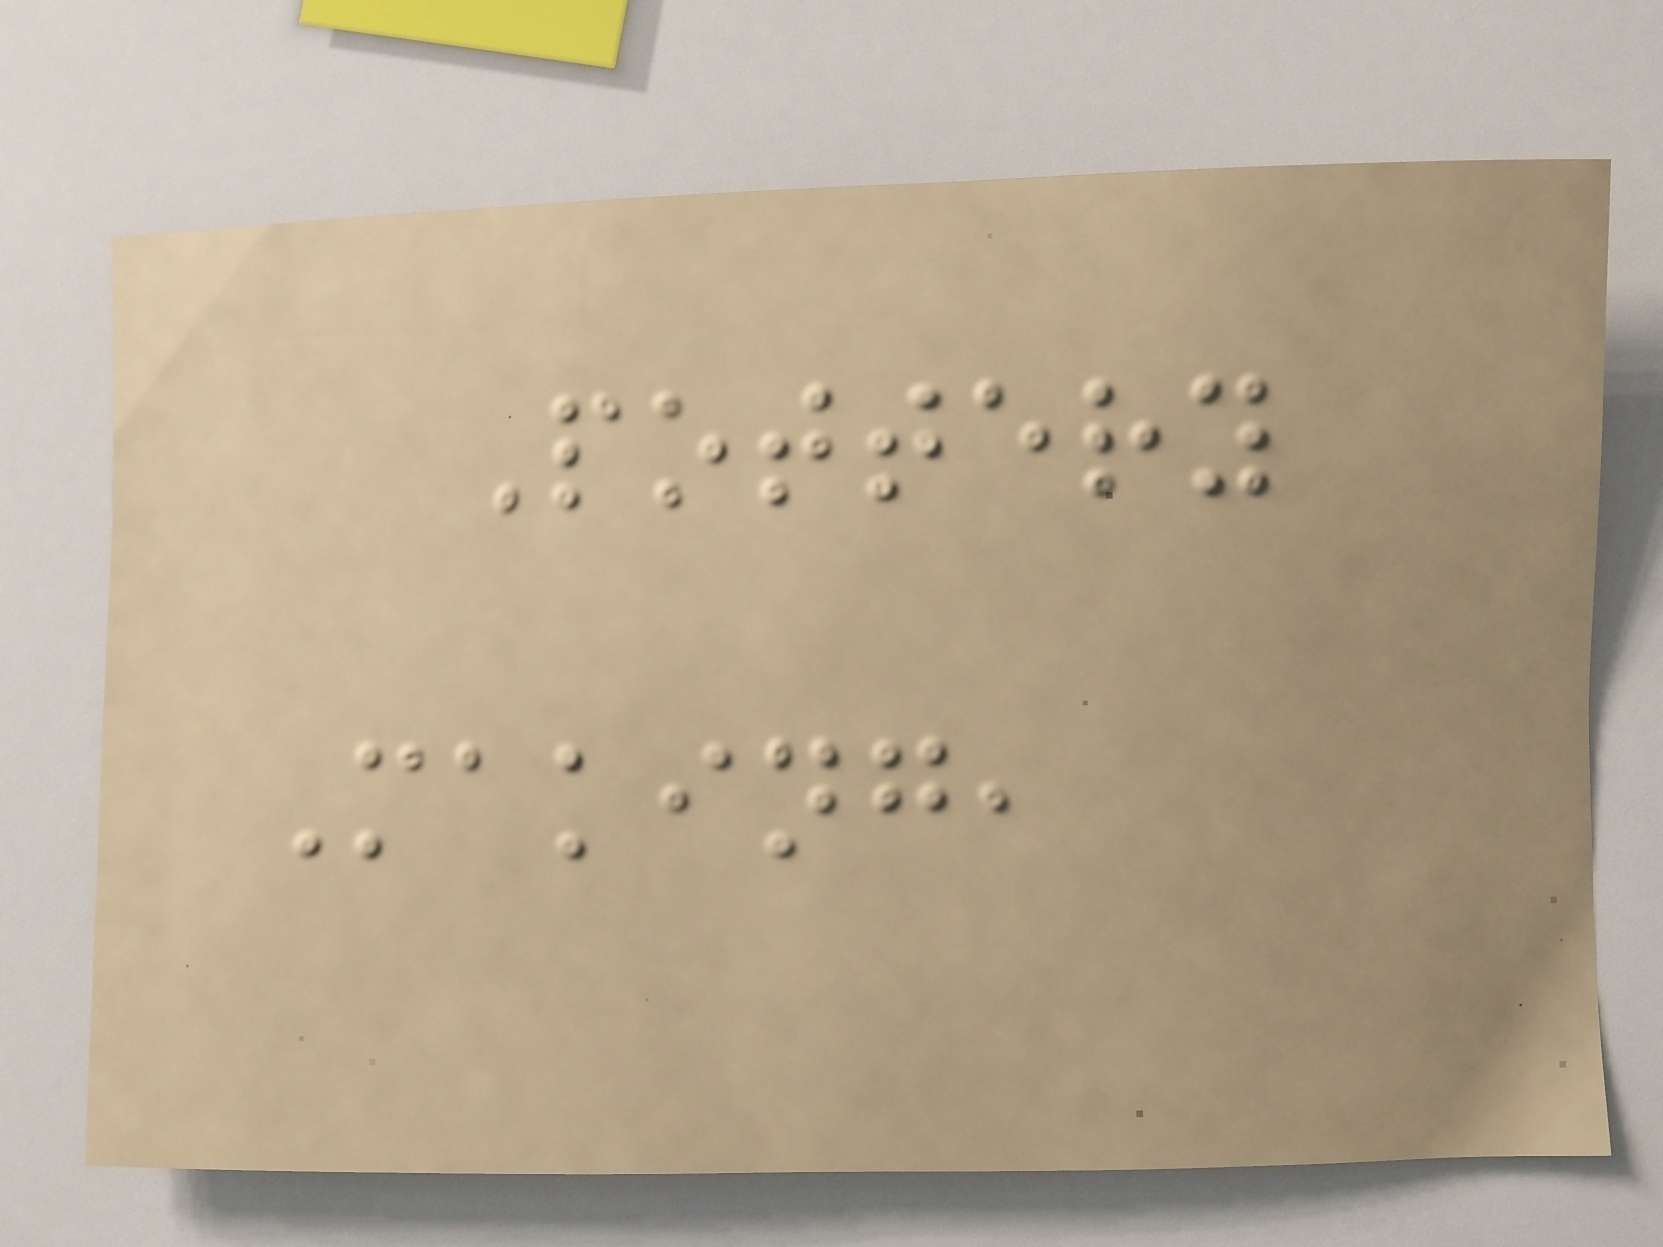Pottery
Making,
